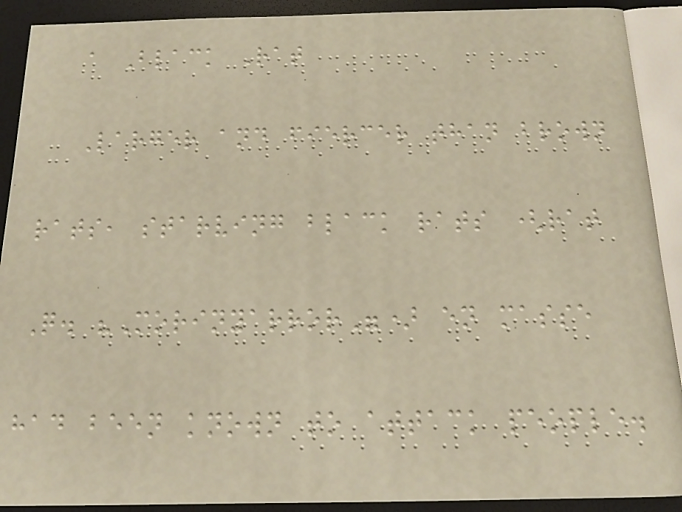a Black Rat
Larger and fiercer than brown
rats, starving black rats (rat
Q. "Morinyarror") en masse
had been known to attack people.
